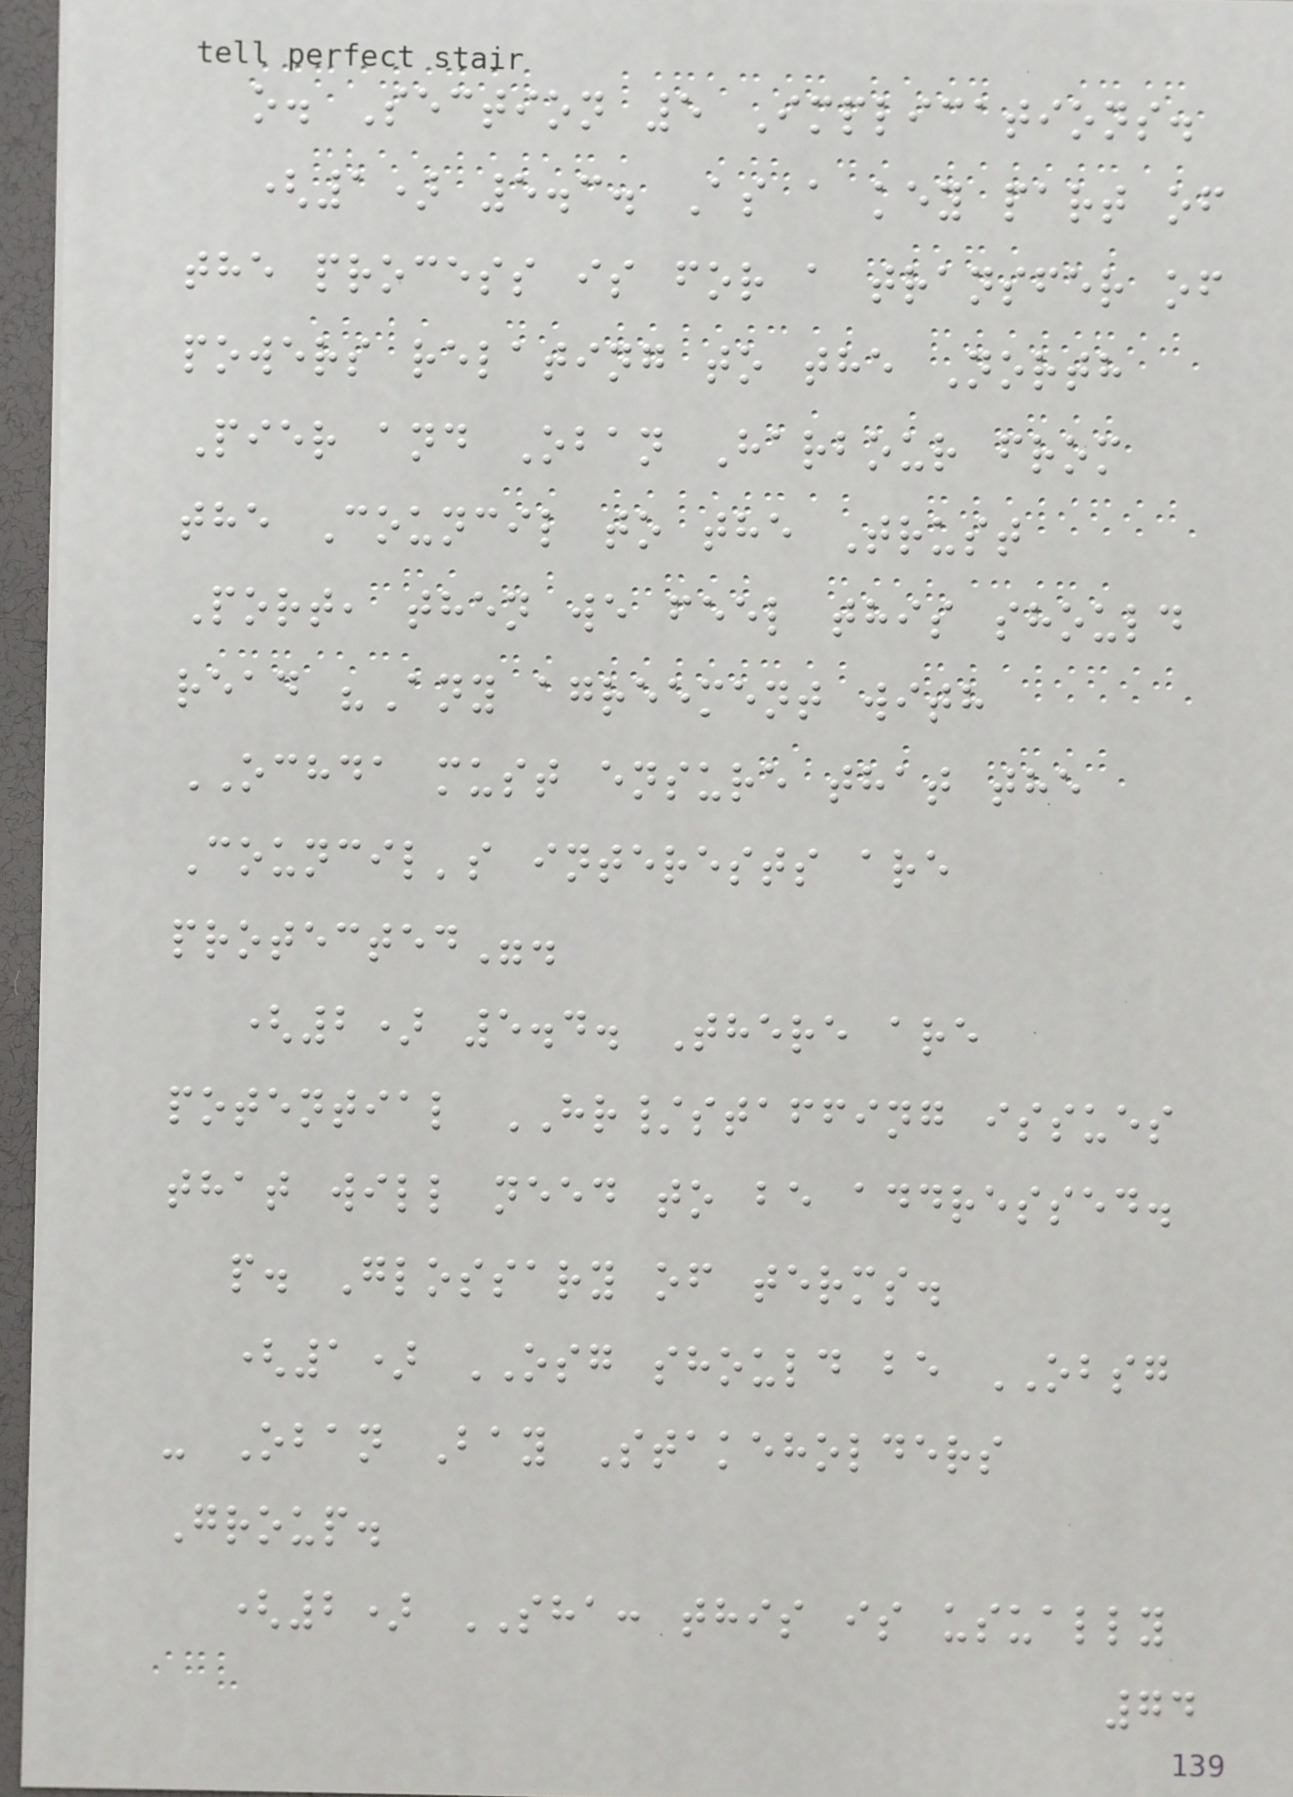o. Section 5 Implications.
(1) 5.3. As a key part of
the process is for a transfer of
powers relating to the North
Pier and Oban Harbour from
the Council to the Trust
Port, then we feel this should
read "Any agreement with
OCHDA must ensure that the
Council's interests are
protected".
(2) 5.4. There are
potential HR/staffing issues
that will need to be addressed.
p. Glossary of terms.
(1) OSG should be OBSG
- Oban Bay Stakeholders
Group.
(2) SHA: this is usually
74
